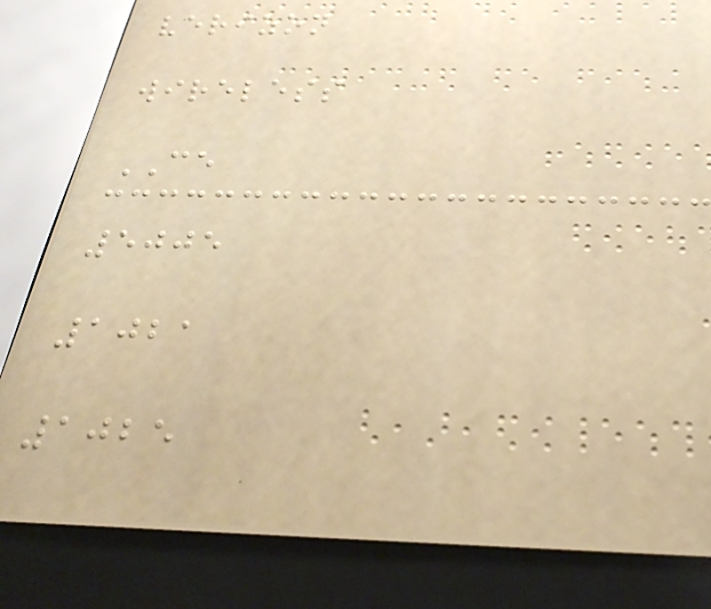verizon
wireless
CE
5005
1021
1025
